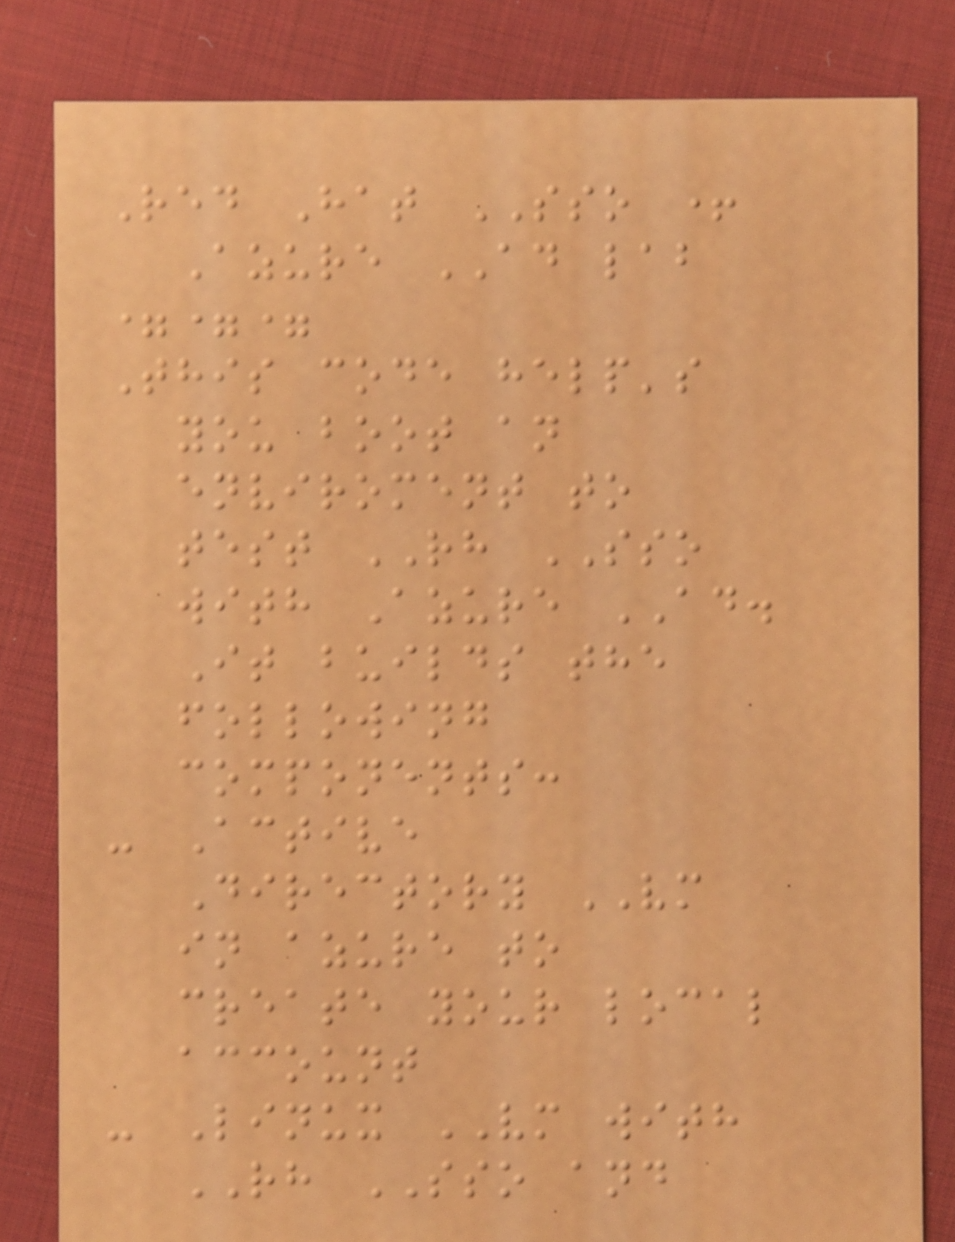Red Hat SSO +
Azure AD lab
===
This code help's
you boot an
enviroment to
test RH SSO
with Azure AD.
It builds the
following
components:
- Active
Directory VM
in azure to
create your local
account
- Linux VM with
RH SSO and
